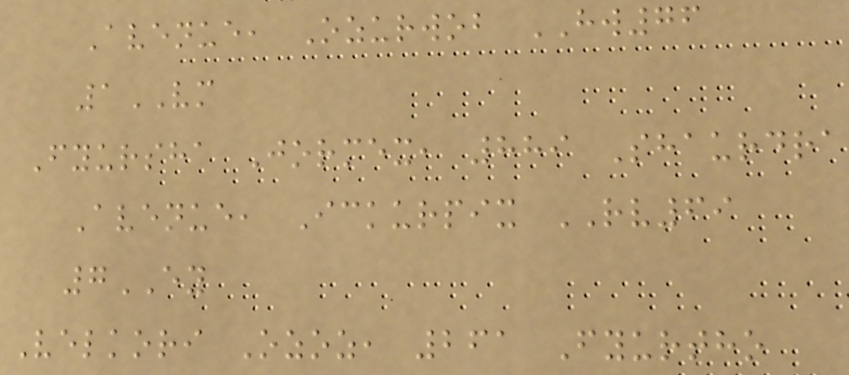Avenue, Ozurwob HW76
1VM
Fyursha Jormex, 889 Shaurdra
Avenue, Ickurpix RV69
7EY
Velkori Ozoz, 261 Fyurtho
